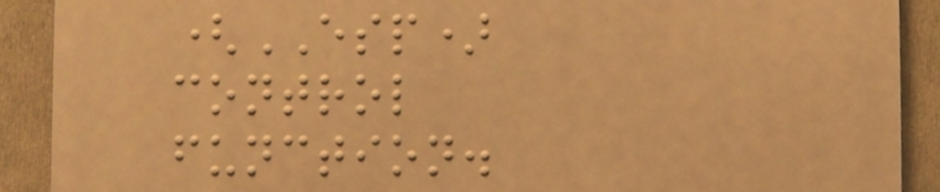(ESP)
control
function.
